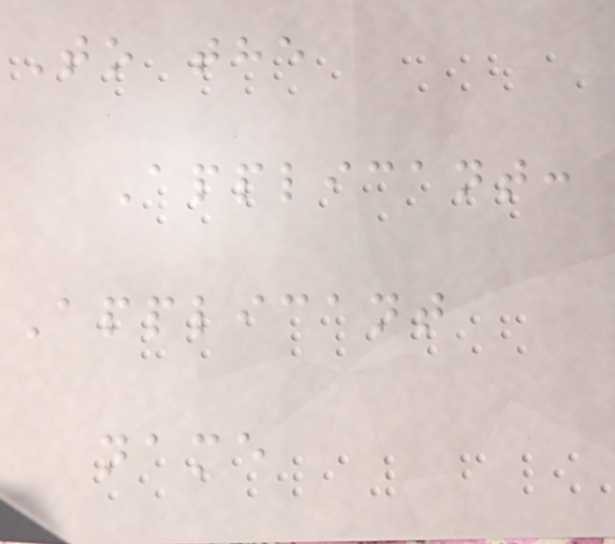To the
Applicant:
Applicant
name
